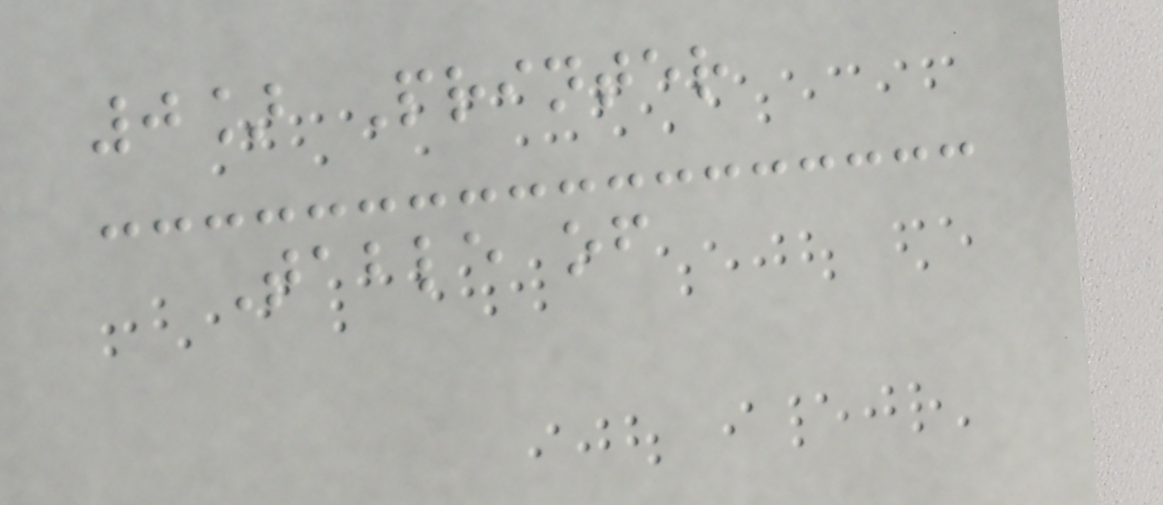0] Printer
Table of
